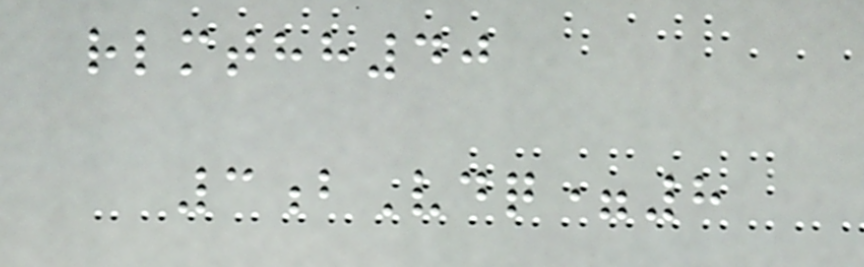rlmthh40
3bVdq=8
